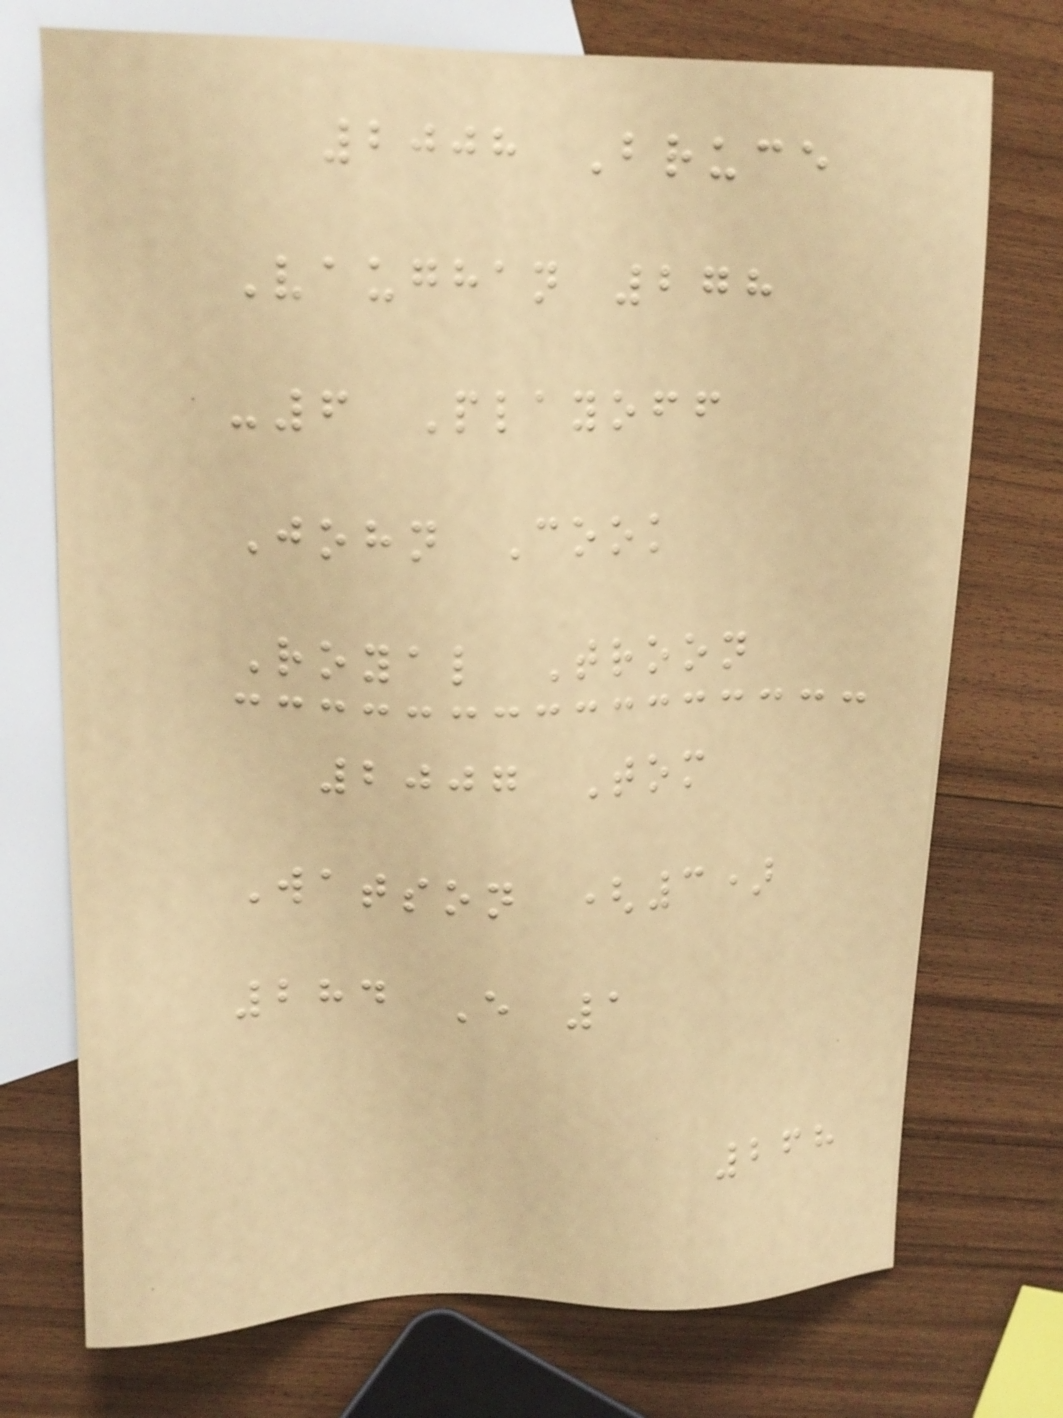2008 Bruce
Vaughan 278
-6 Playoff
John Cook
Royal Troon
2007 Tom
Watson (3)
284 E 1
268
